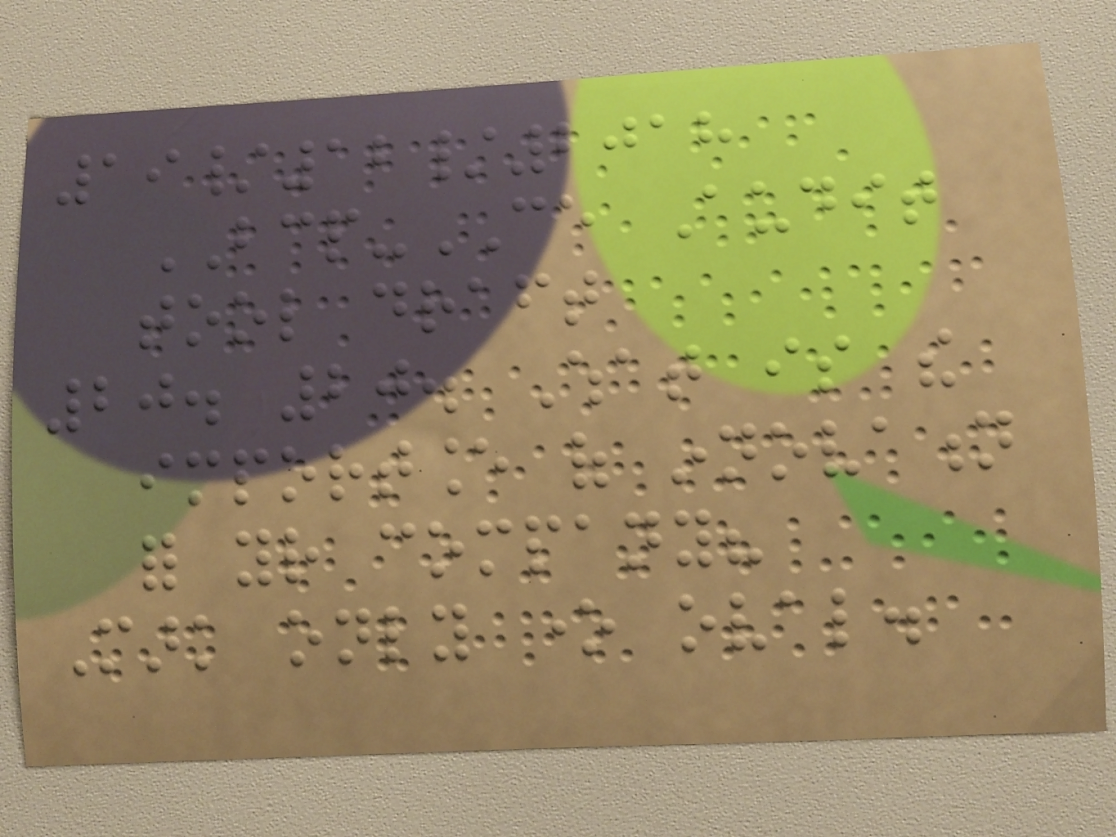19/12/2018
BCP-CE Audit
tool draft
20. 20. What is the
importance of innovation
for your company?
Mark only one oval.
